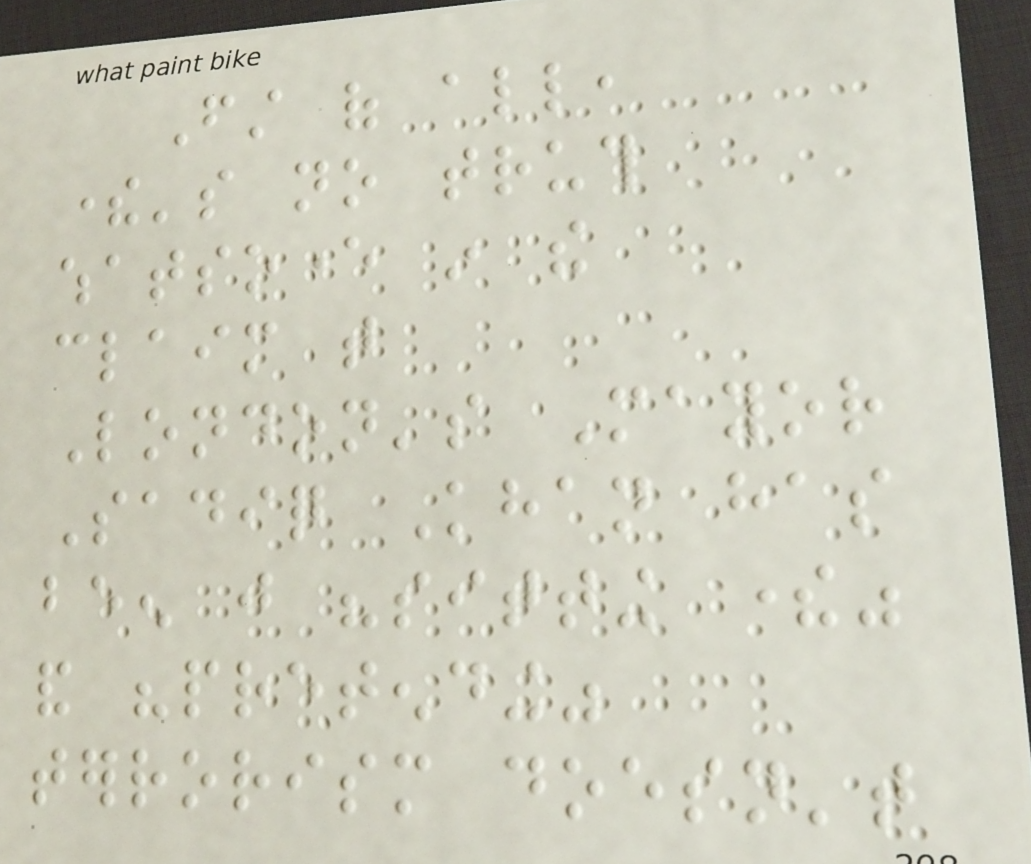First of all,
there's no truth
whatsoever in the
claim that
London's Mayor
Sadiq Khan has
been just "sitting there"
and "pretending"
terrorism doesn't
